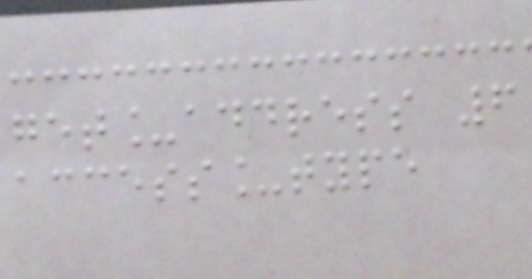get_address 6
access_type
